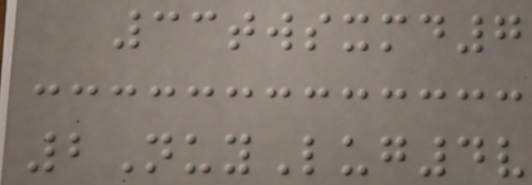33twsxmd7
2NuyLug4v
